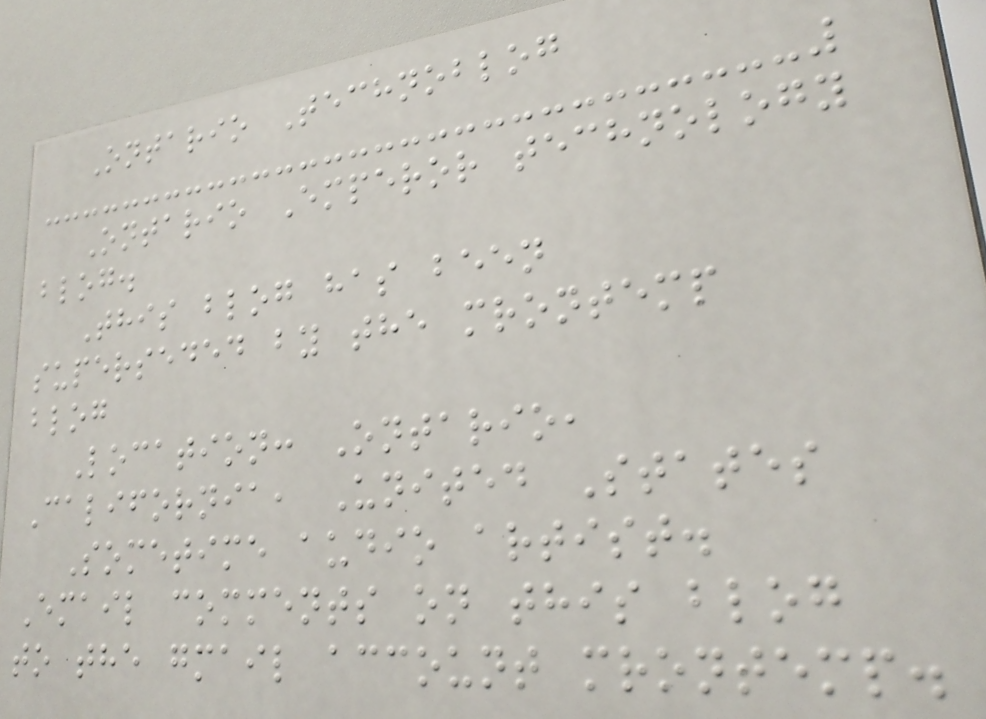Ontario Technoblog
Ontario Emperor technology
blog.
This blog has been
superseded by the mrontemp
blog
Location: Ontario,
California, United States
Sometime audio artist.
Email comments on this blog
to the gmail account mrontemp.
